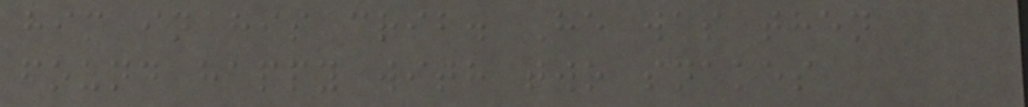him in his crib. He was then
found happy with two snakes
